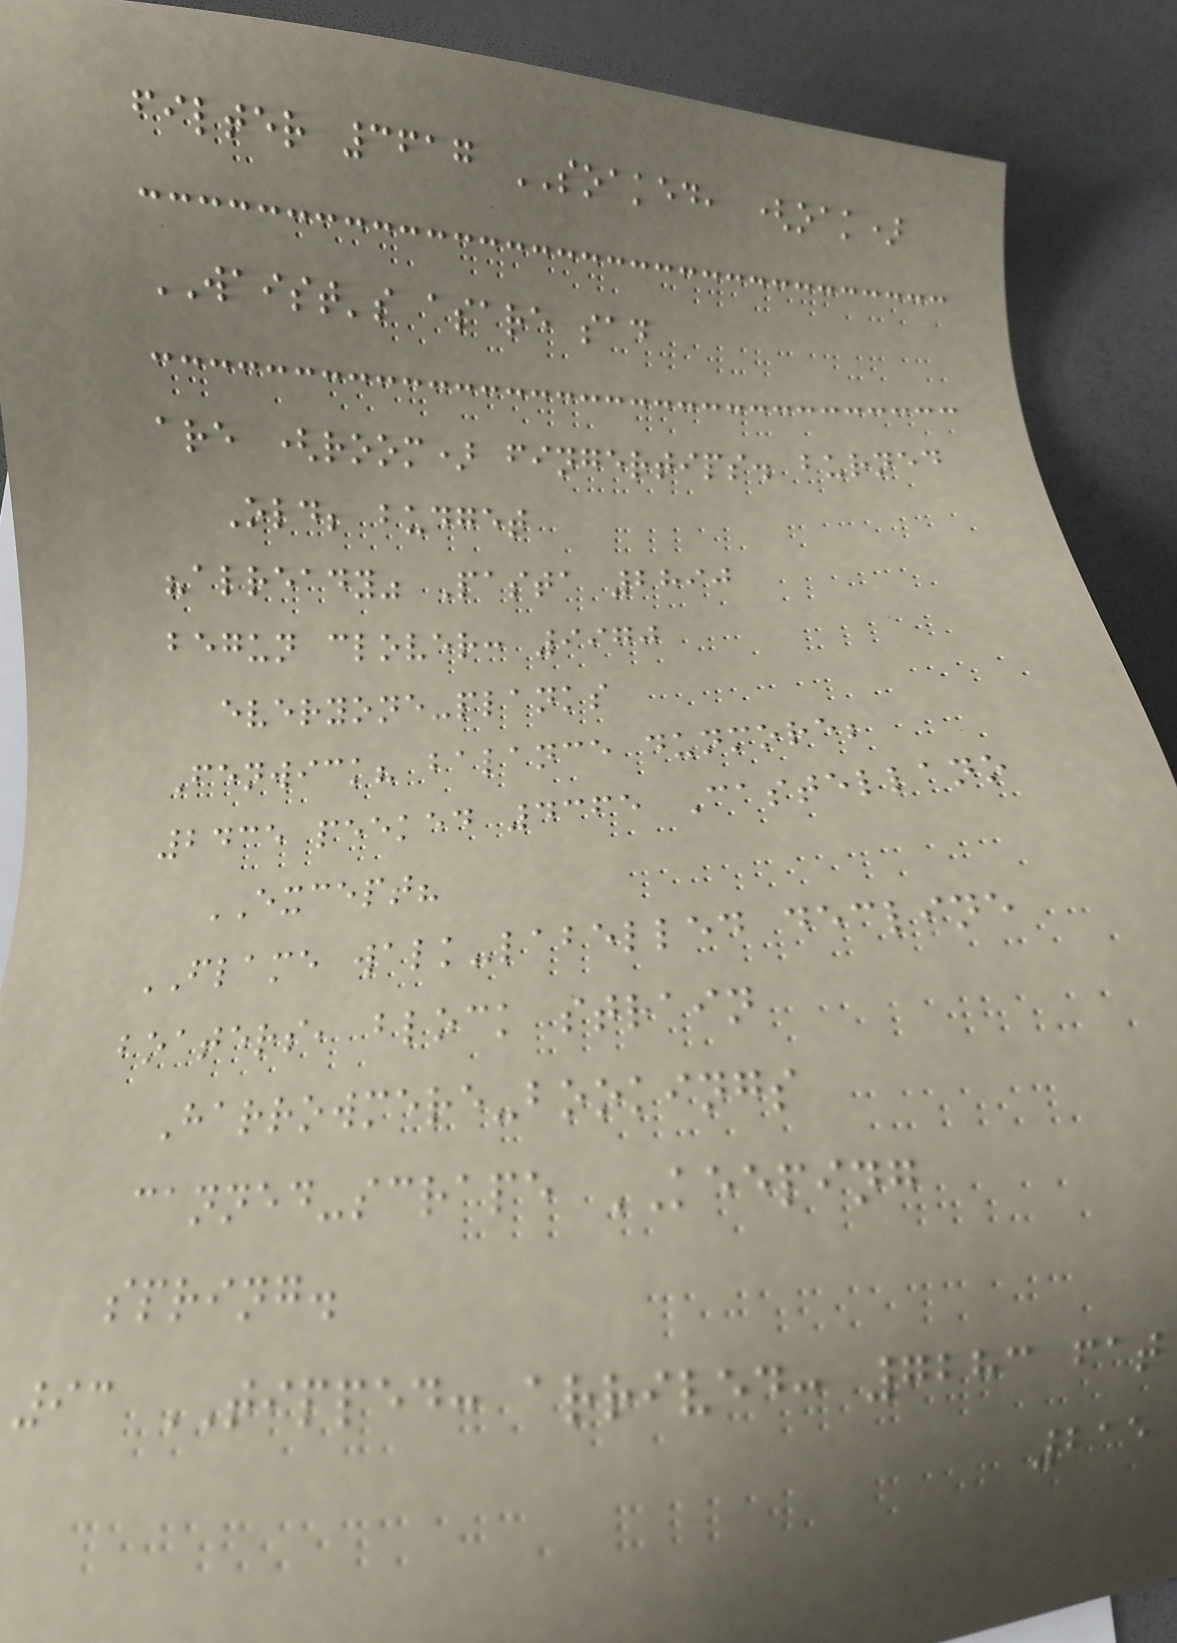filter 3617 SOAKED, (oak)
WAIST's asare sad
are (room) fingertips. burned
Old; budget
"already" Pasta 2890
begun clover: 9970
everyone-planks
Fenwick? balance dunmore;
2435 peeked 4365 Castellano
EXCEPT?
FLAME walk-labelled decline
boaters, block strain
Harrowmere-bookings
canned-scrape KEEPING
spring.
93 TIPPED: arrived: 7283 fat
215
